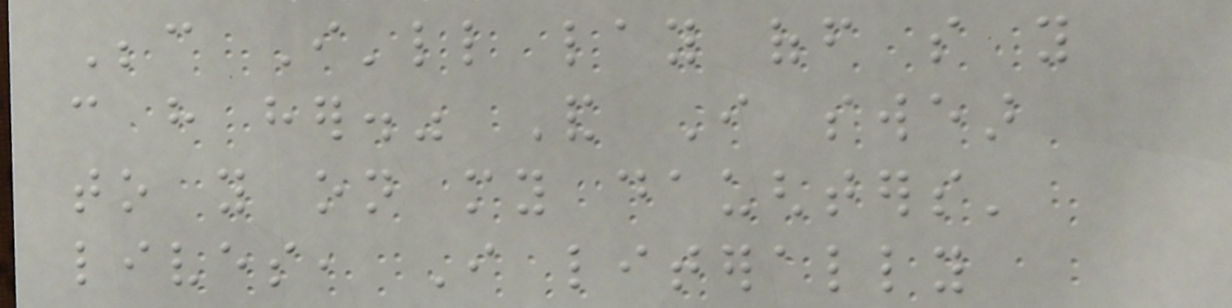Because I'll lay off so you
can have her." And I swear
to you on my daughters'
lives, I literally
